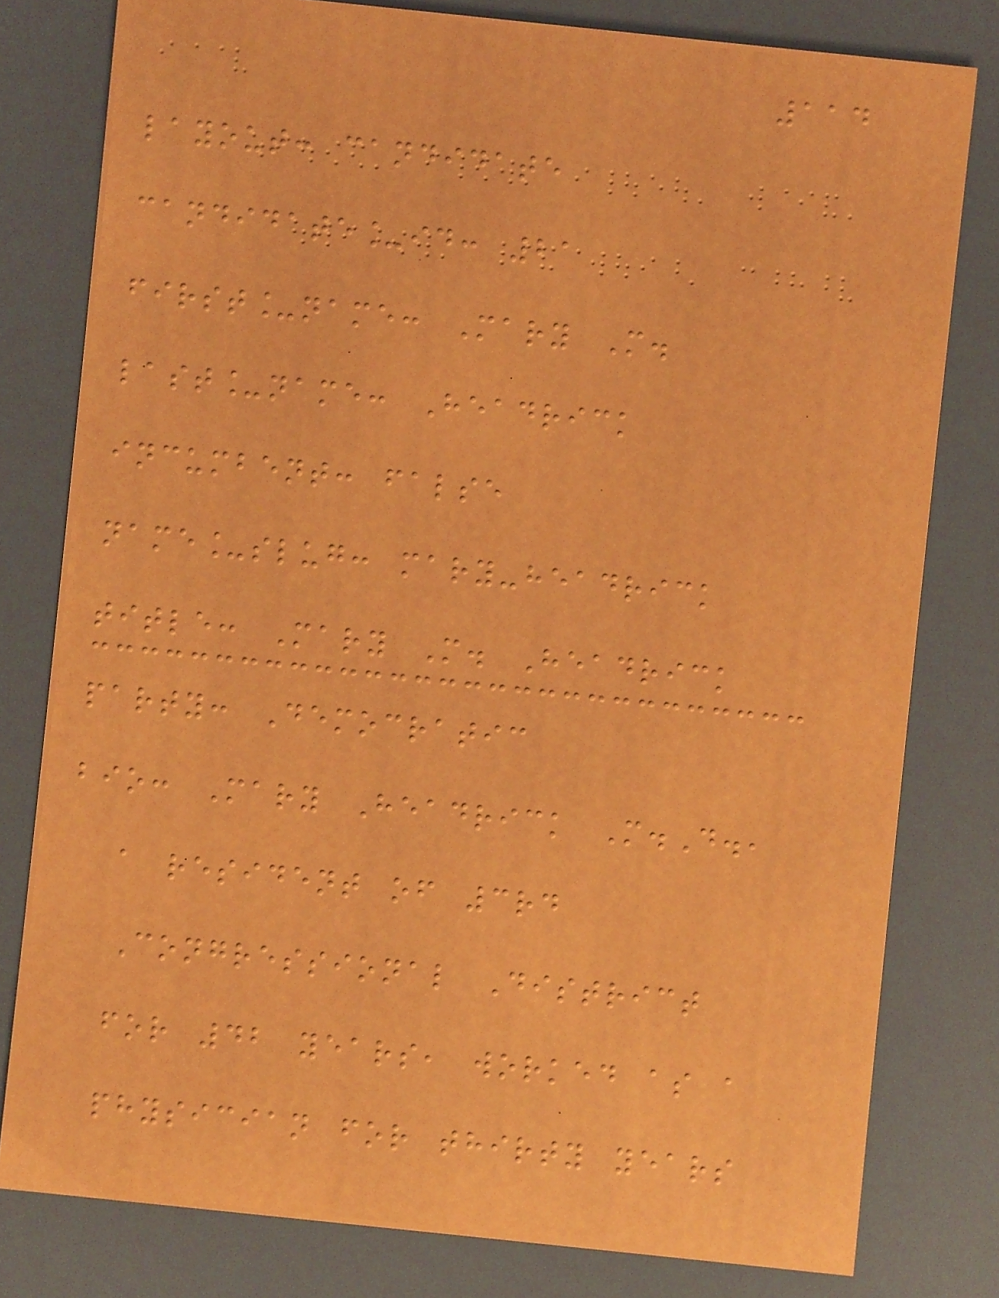114
layout: candidate
candidate_id: 21
first_name: Mary M.
last_name: Headrick
incumbent: false
name_slug: mary-headrick
title: Mary M. Headrick
party: Democratic
bio: Mary Headrick M.D.,
a resident of 3rd
Congressional District
for 42 years, worked as a
physician for thirty years
